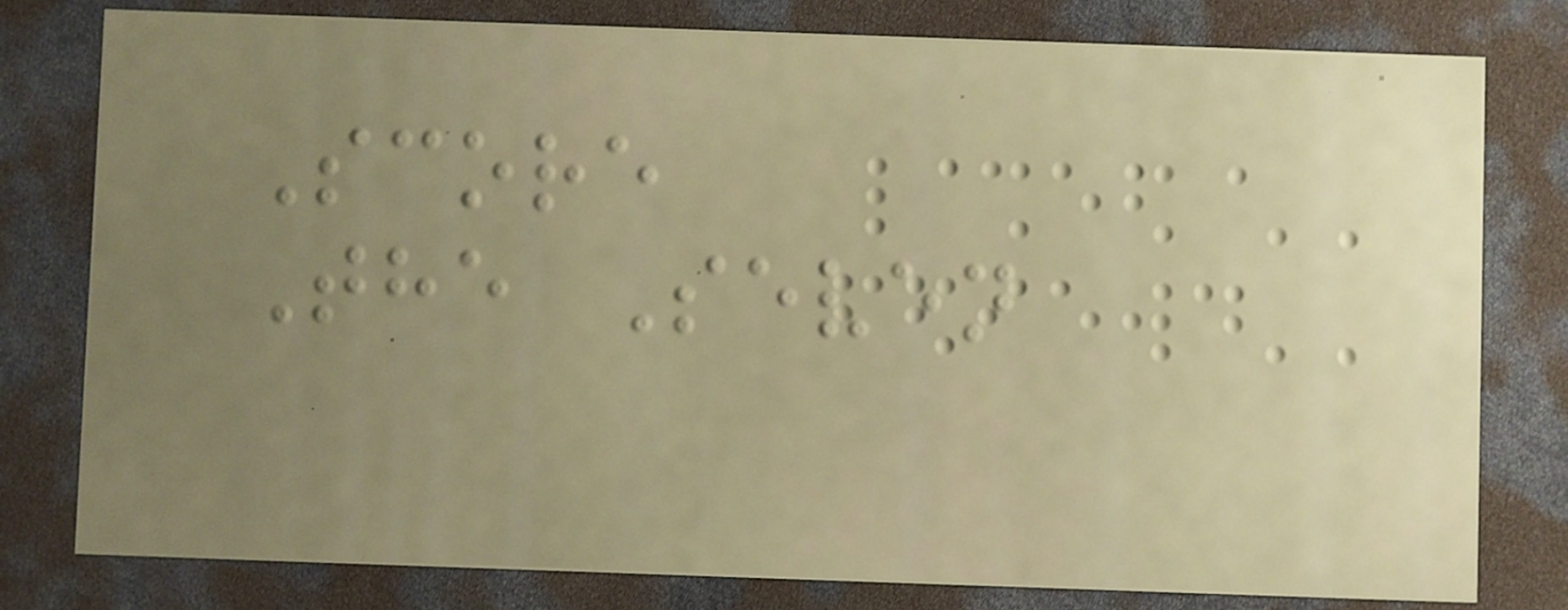Score
The Seven
